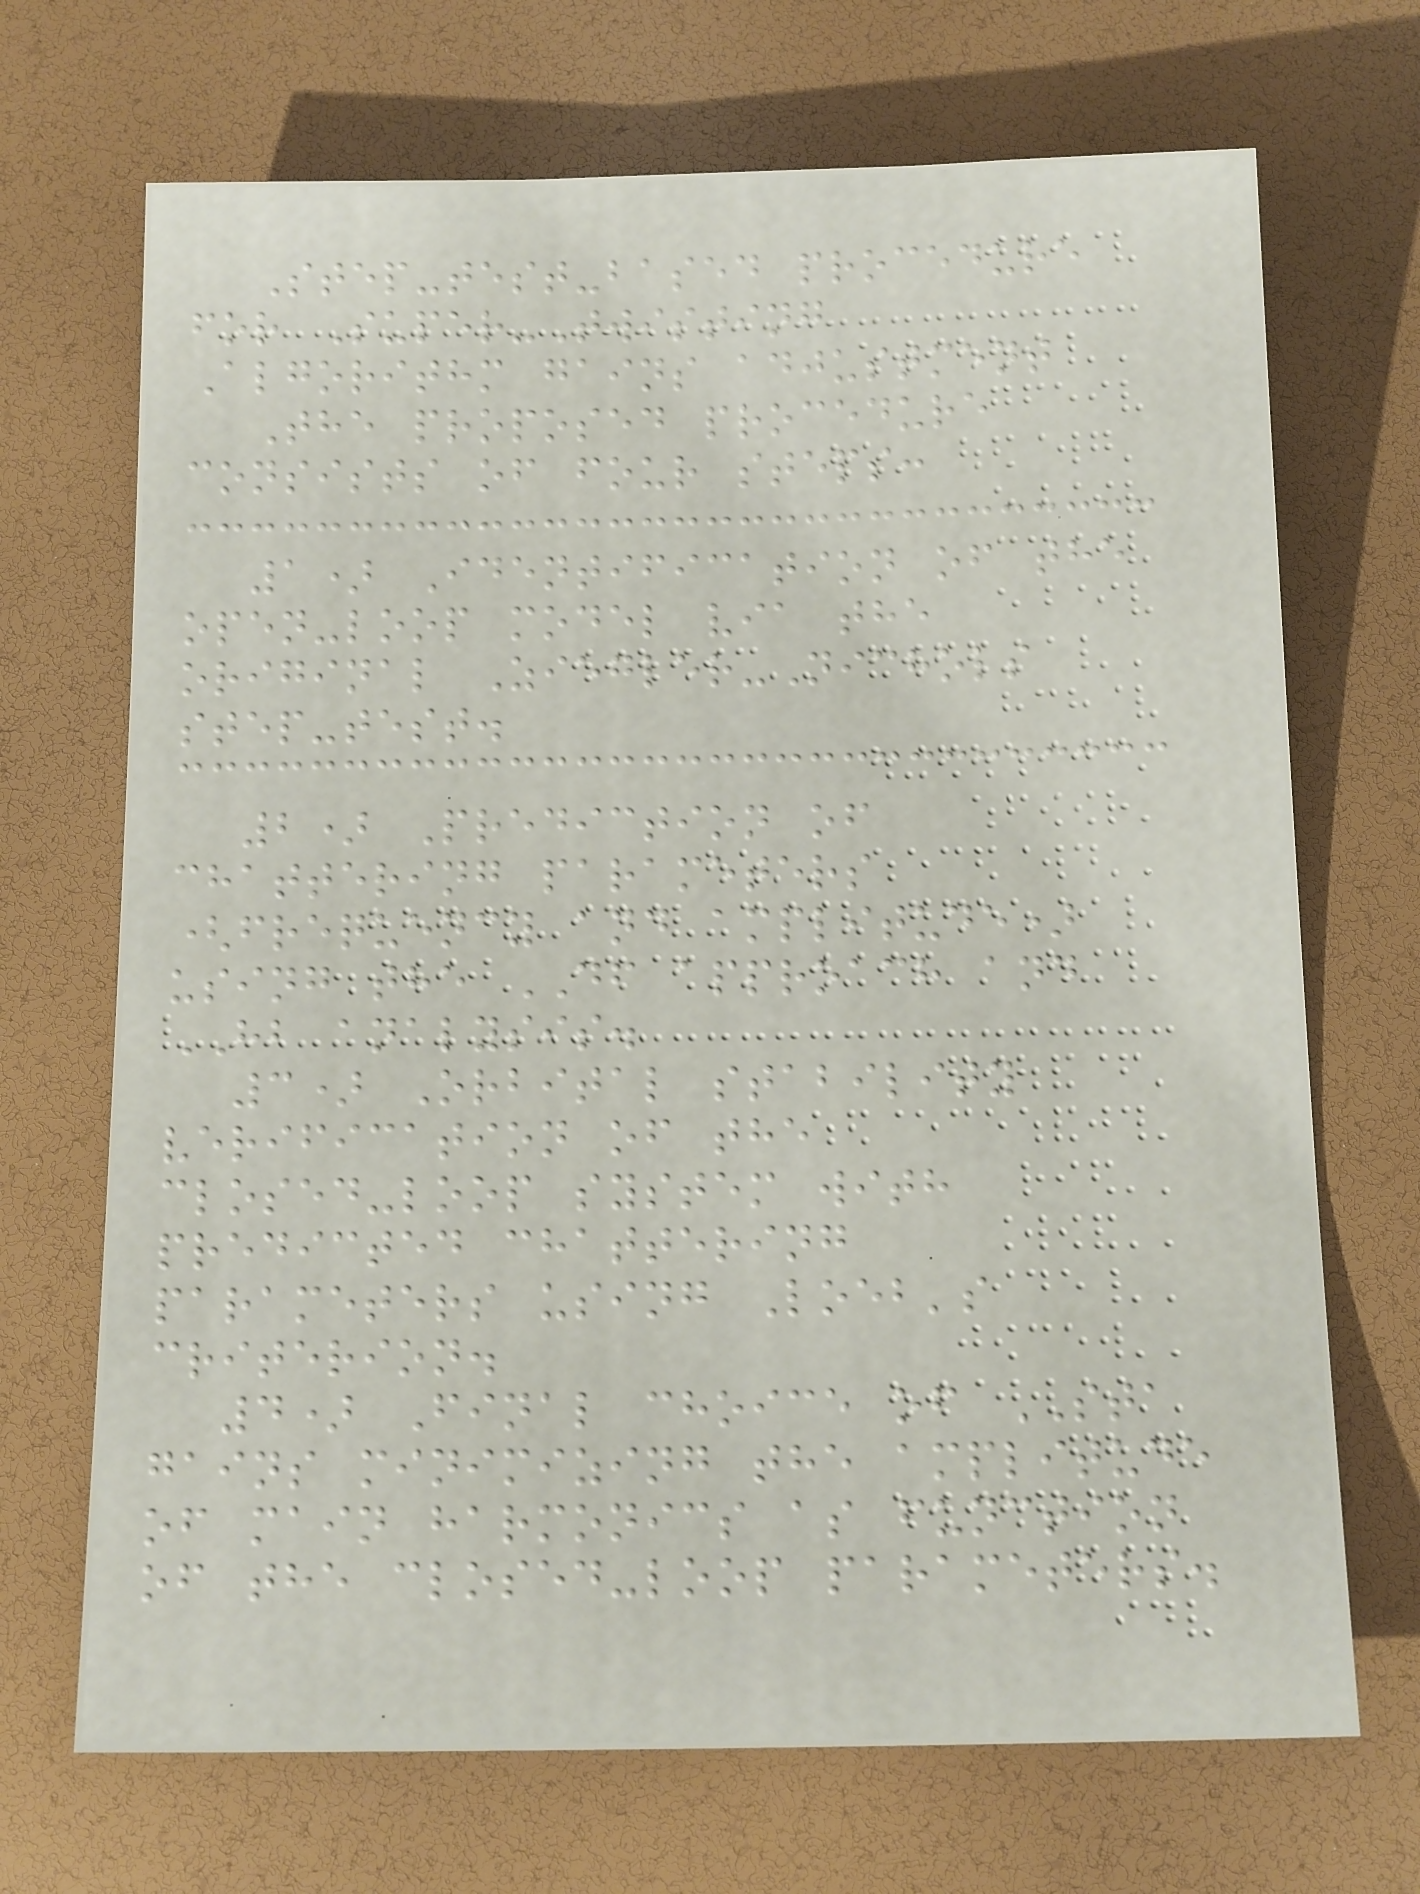Step-test-based procedure
for Super-Twisting
Algorithm gains adjustment
The proposed procedure
consists of four steps:
1) Identification of the
open-loop model via the
original Ziegler-Nichols
step-test.
2) Prediction of
chattering parameters
(frequency and amplitude)
using the DF approach and
HB analysis.
3) Orbital stability
verification of the
closed-loop system with
predicted chattering
parameters using Loeb's
criterion.
4) Final choice of STA
gains minimizing the amplitude
of main harmonics as function
of the closed-loop parameters.
